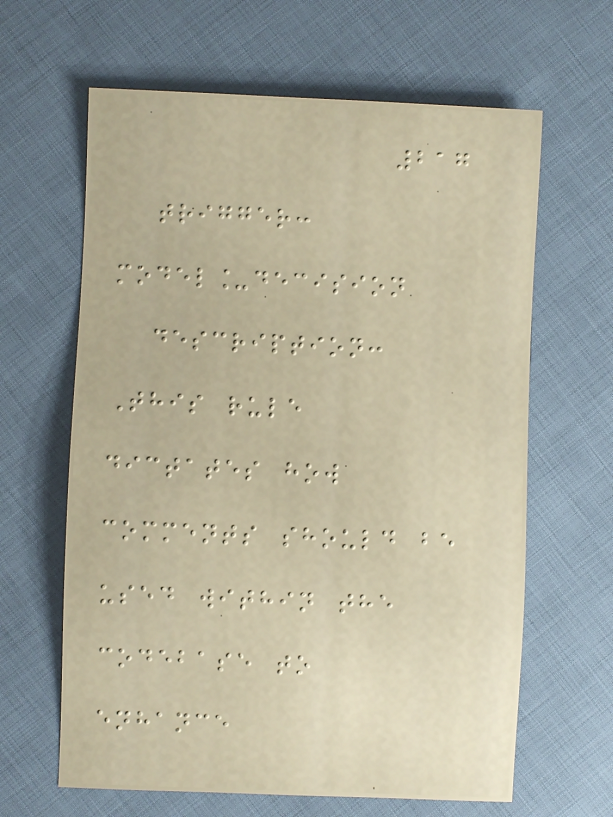217
trigger:
model_decision
description:
This rule
dictates how
comments should be
used within the
codebase to
enhance
